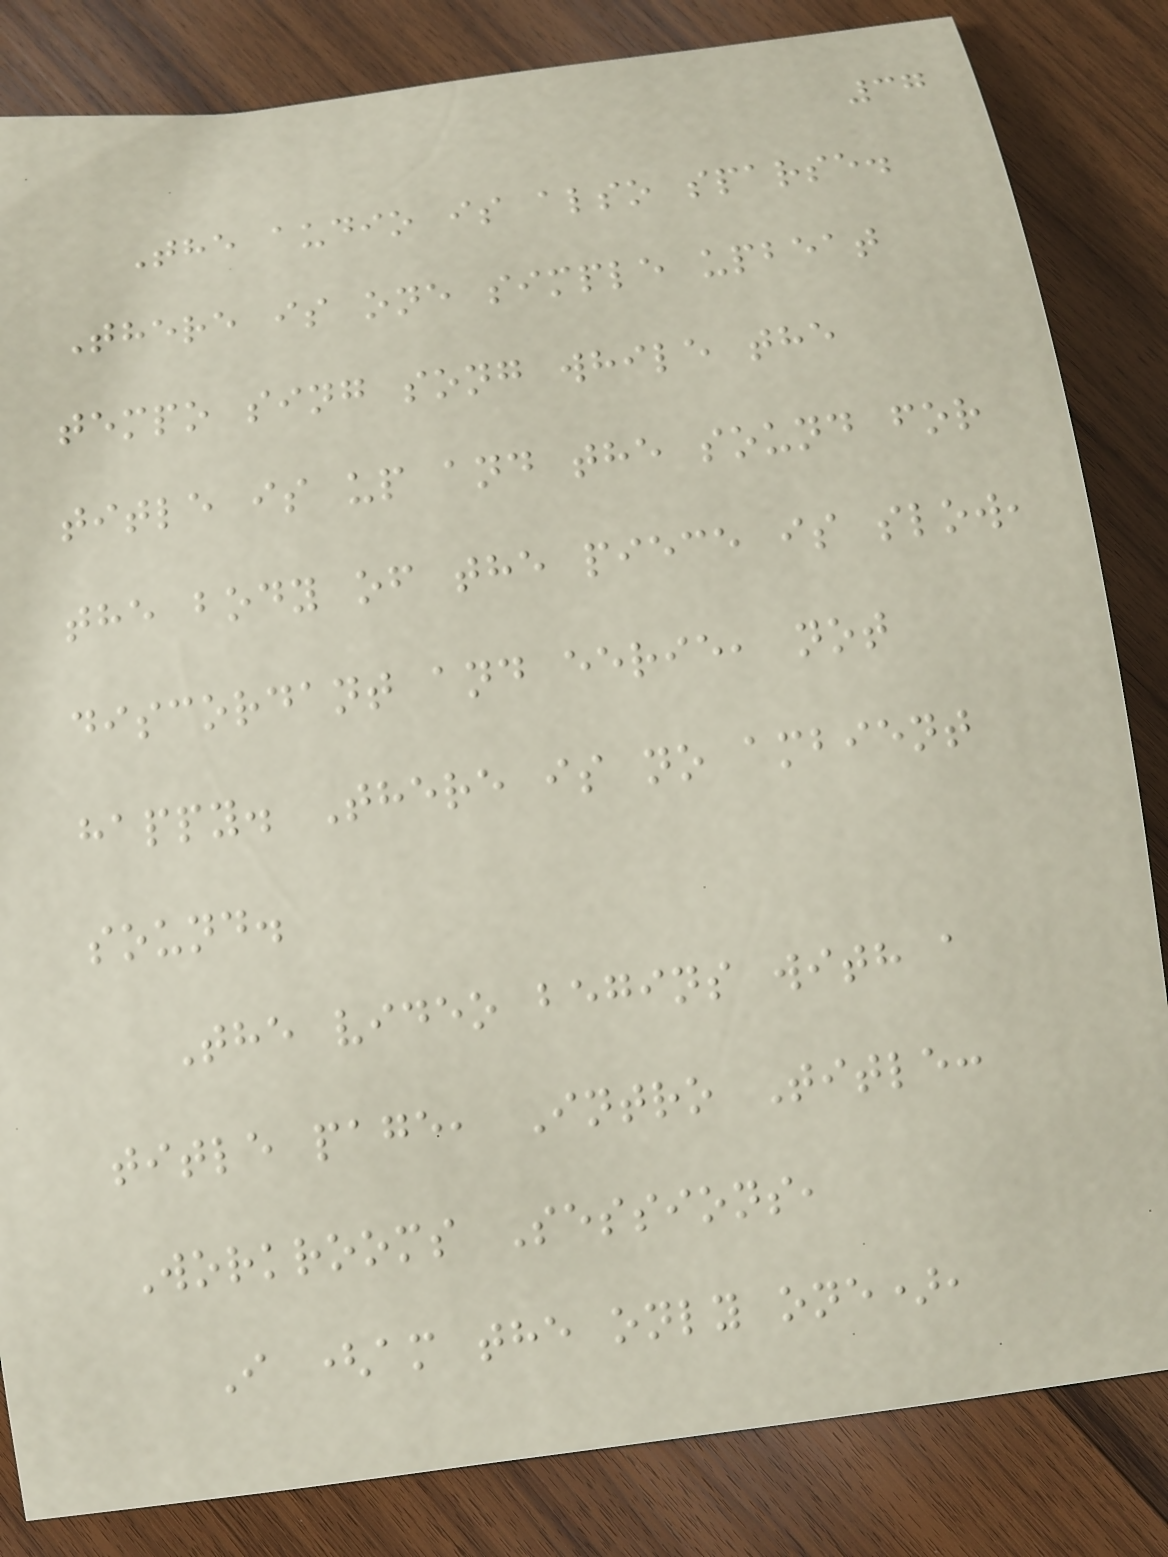37
The audio is also sparse.
There is one simple upbeat
tempo sing song while the
title is up and the sound for
the body of the piece is slow,
discordant and eerie, not
happy. There is no ambient
sound.
The video begins with a
title page, Intro Title:
Workrooms Sessions,
I (am the only one),
